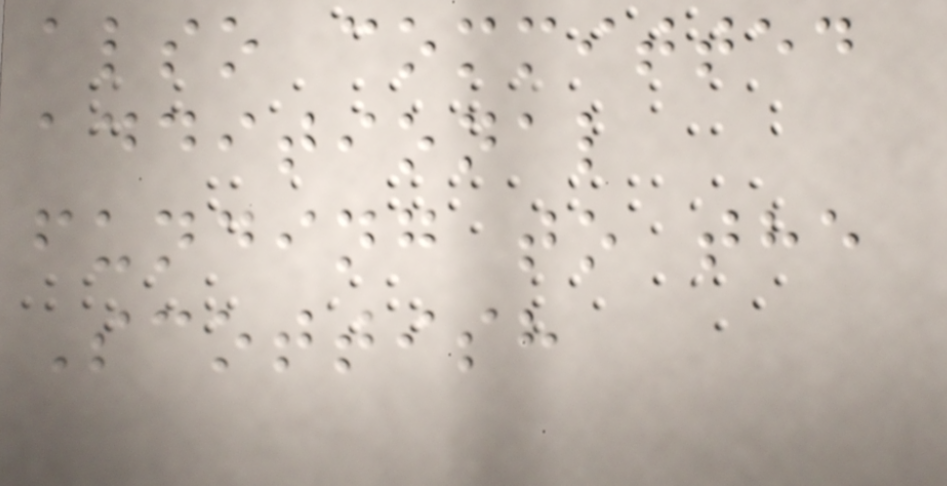also committed
additional
funding to the
Scottish
